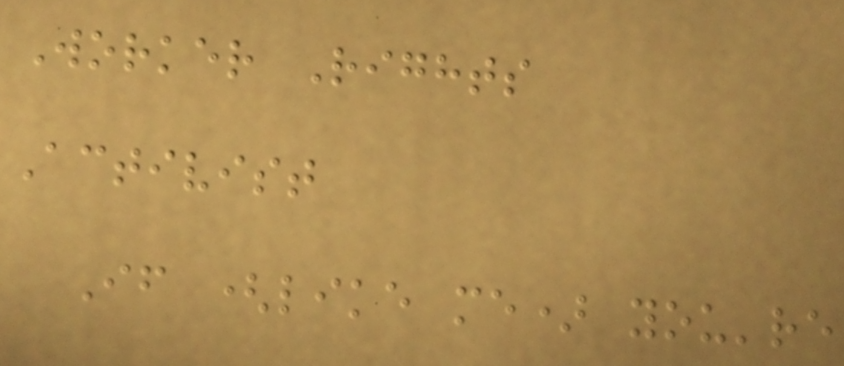Worker Rights
Activist
If (like me) you're
